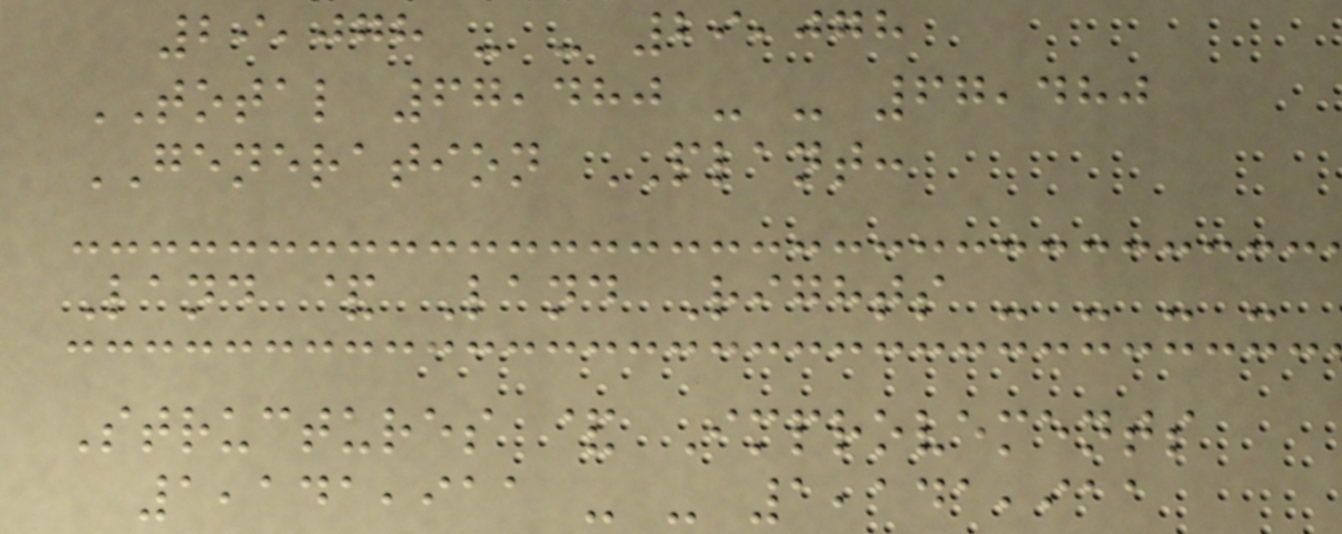29,078 - - 29,078
TOTAL 67,480 - - 67,480
GENERATION PLANT:
Land & Land Rights - - - -
Structures & Improvements
1,141,911 - - 1,141,911
